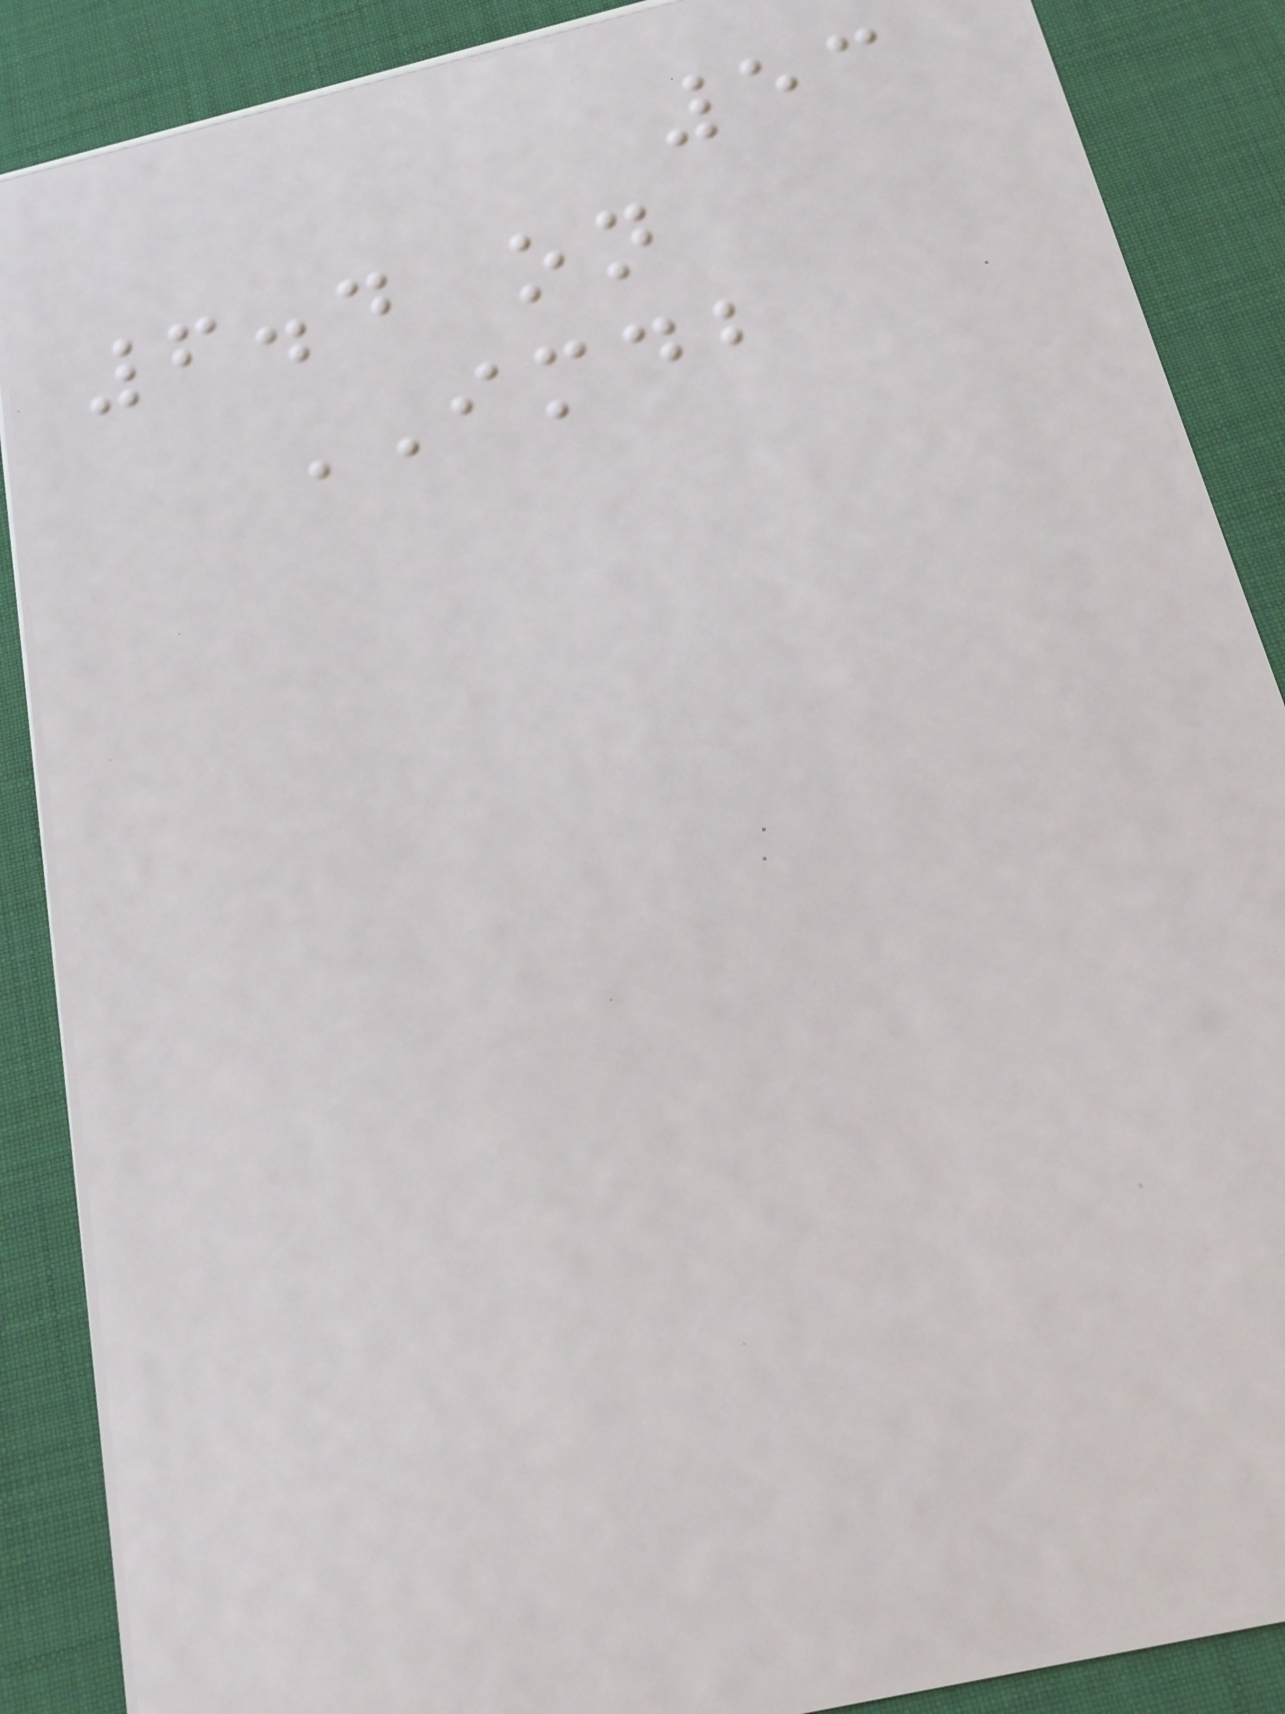53
6.4 on
IMDB
